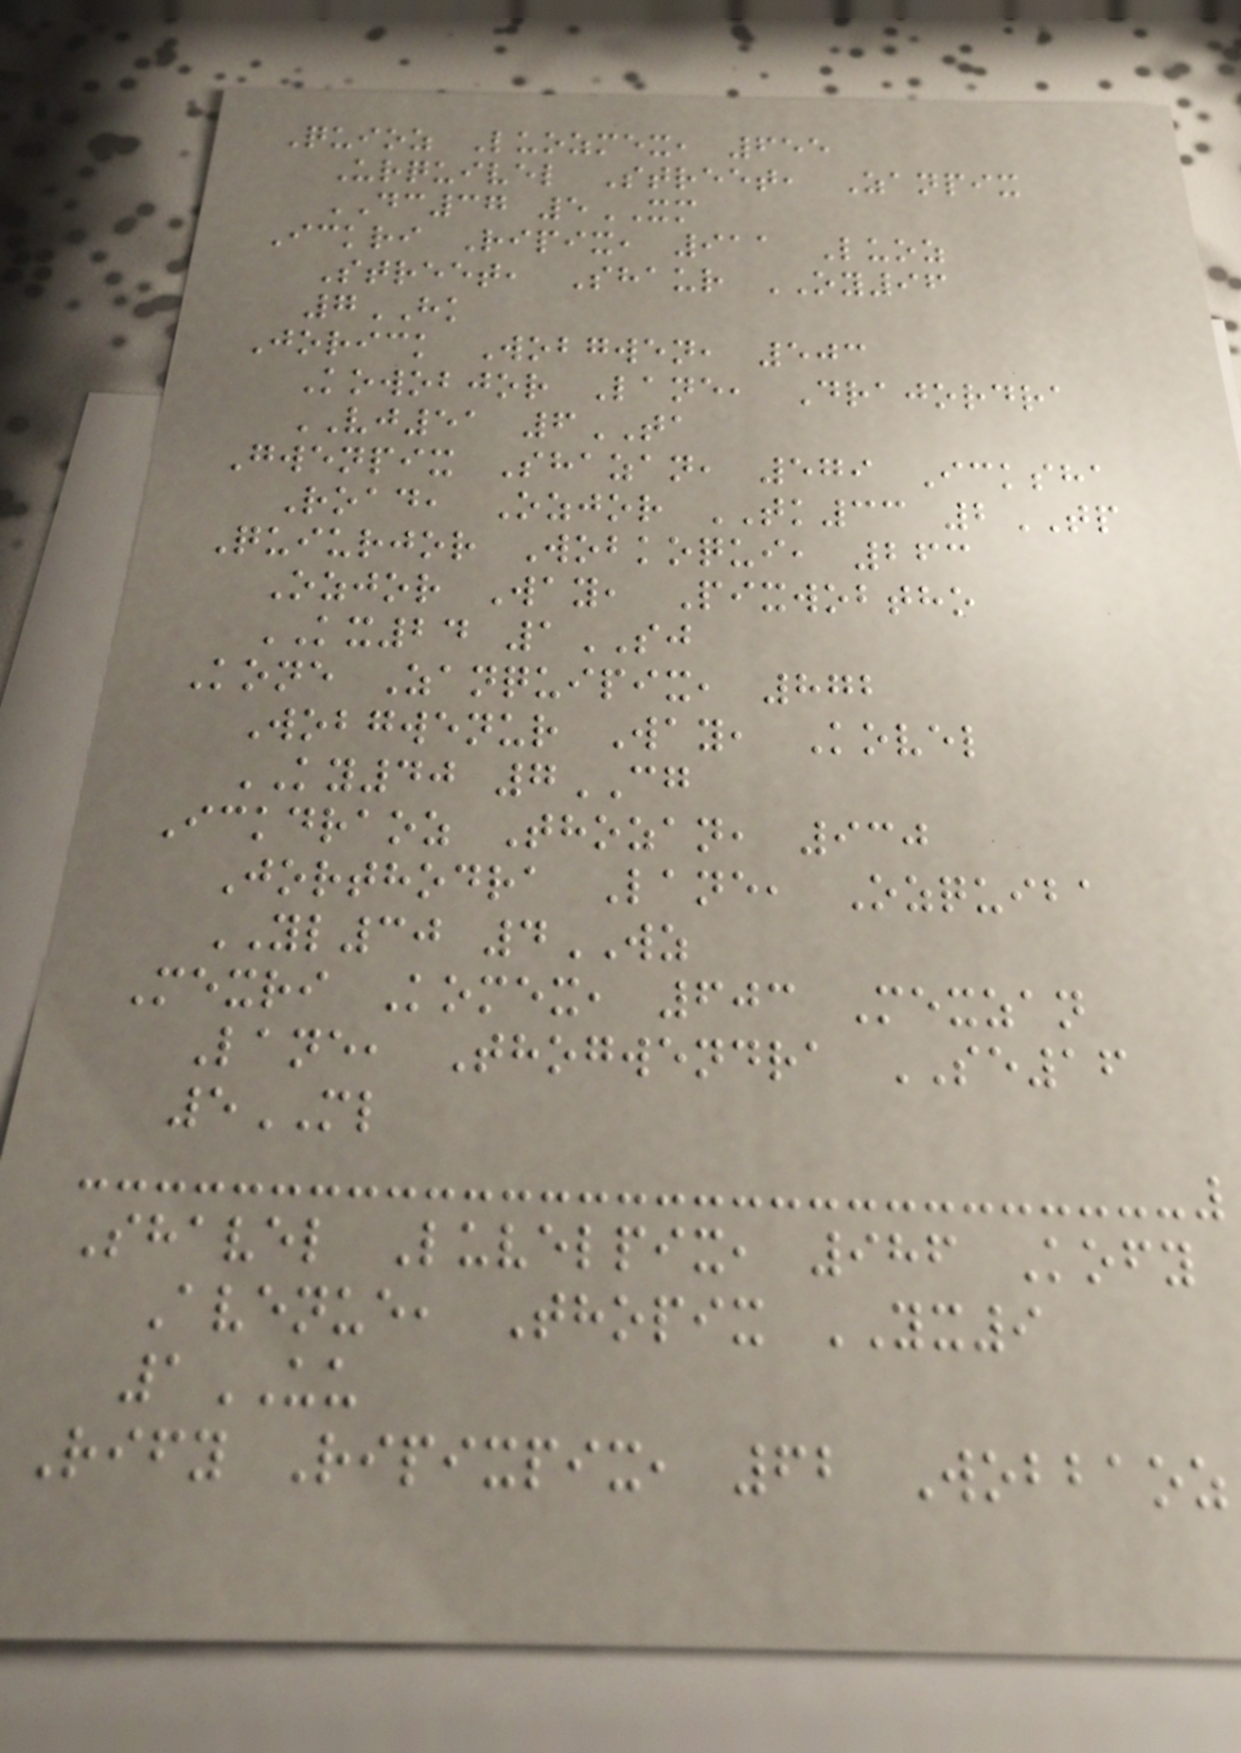Quioz Luozmex, 655
Urquivel Street, Zanpix
DC37 5XM
Ickri Ripix, 911 Luoz
Street, Shaur OY96
7HK
Jorick Wobgwen, 503
Kowobjor Lane, Drajordra
VJ51 6TA
Gwenpix Shazan, 579 Icksha
Road, Ozjor TK33 2TP
Quiurjor Wobkoqui, 263
Ozjor Way, Pixwobtho
KX24 1SJ
Kone Zanquipix, 872
Wobgwenur Way, Kovel
KY40 7CG
Ickdraoz Thozan, 930
Jorthodra Lane, Ozquiba
YL30 4WZ
Mexri Komex, 603 Mexzan
Lane, Thogwendra SE16
5ML
Shavel Luvelpix, 986 Kofy
Avenue, Thopix YX9
1UU
Rify Ripixpix, 62 Wobbaoz
